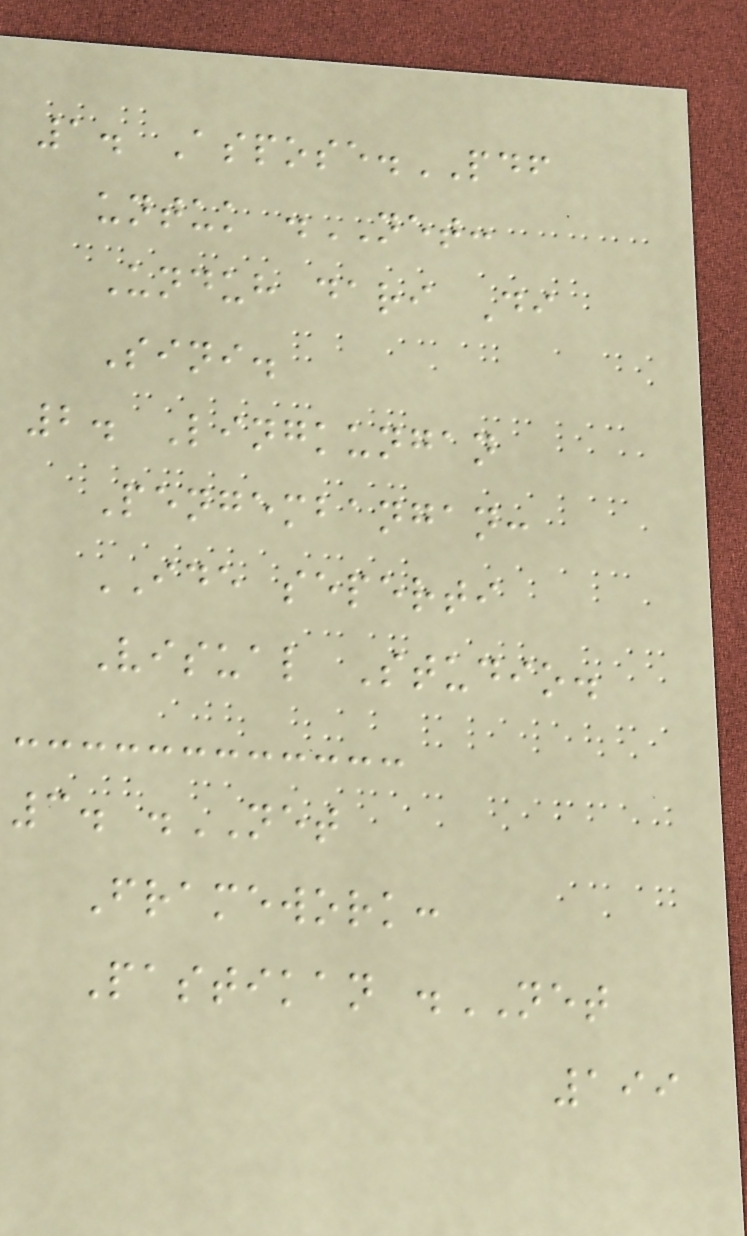1. Aspose.PDF
untuk .NET:
Unduh dari Di
Sini.
2. Lingkungan
Pengembangan:
IDE seperti
Visual Studio.
3. .NET
Framework:
Pastikan .NET
199
